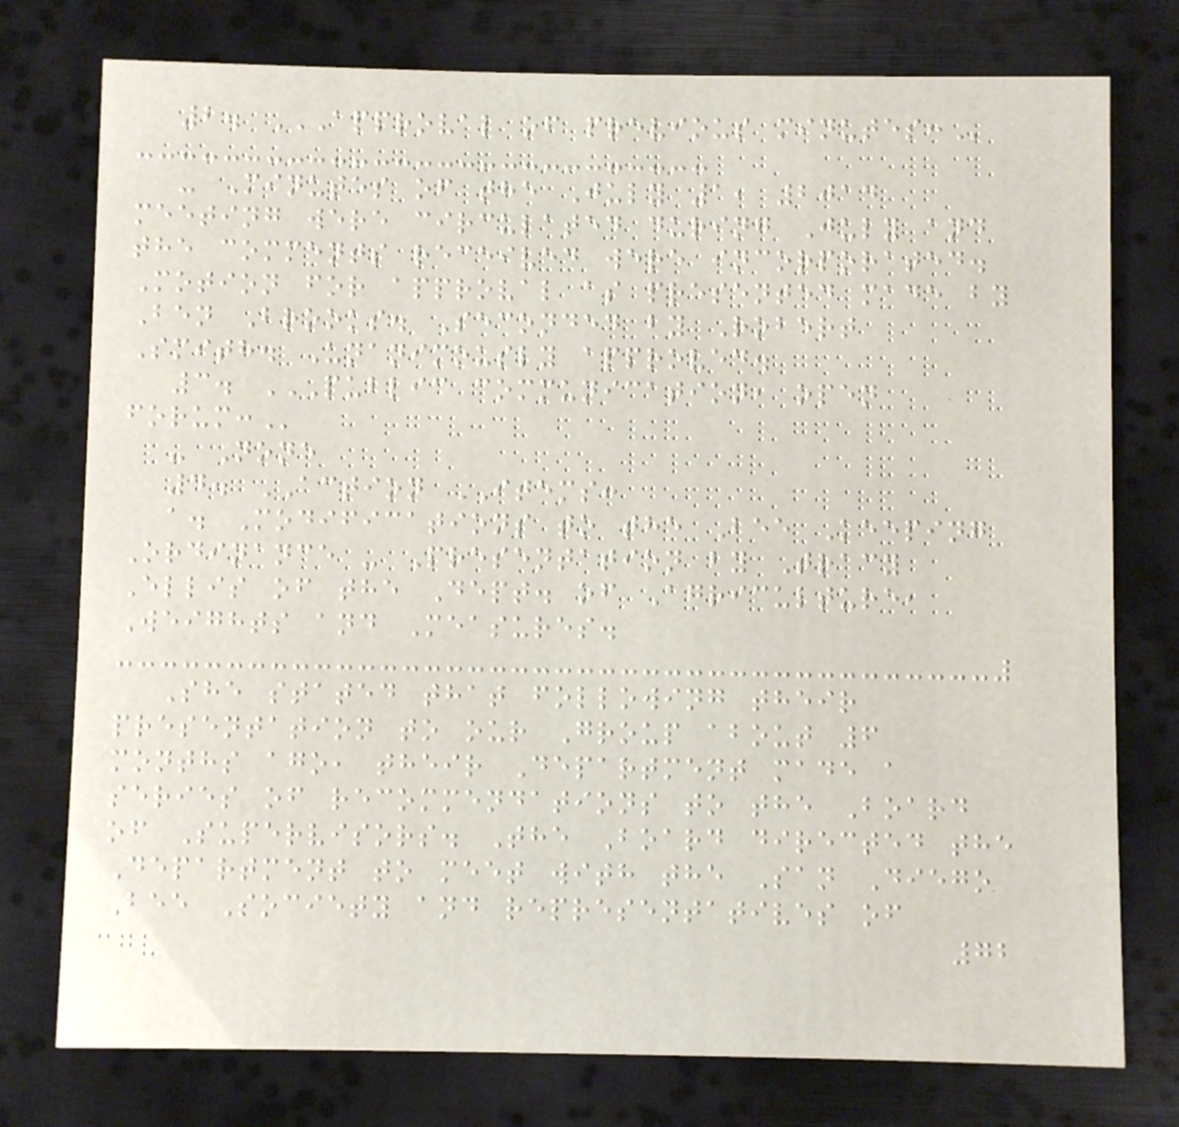2. APPROVAL OF PREVIOUS MINUTES:
- Minutes of the July 1, 2014
meeting were circulated during July and
the comments received were incorporated.
Motion for approval as presented made by
Ben Brooks. Seconded by Robert
Smith. Unanimously approved.
3. PUBLIC COMMUNICATION, OPEN
FORUM:
- None
4. ACTION ITEMS:
a. Modifications to the Bee Keeping
Ordinance - Presentation by Tracy
Ellis of the Dept. of Agriculture,
Weights and Measures.
She stated that following their
presentation to our Group about 6
months ago, their Department made a
series of recommendations to the Board
of Supervisors. The Board directed the
Department to meet with the San Diego
Bee Society and representatives of
72
